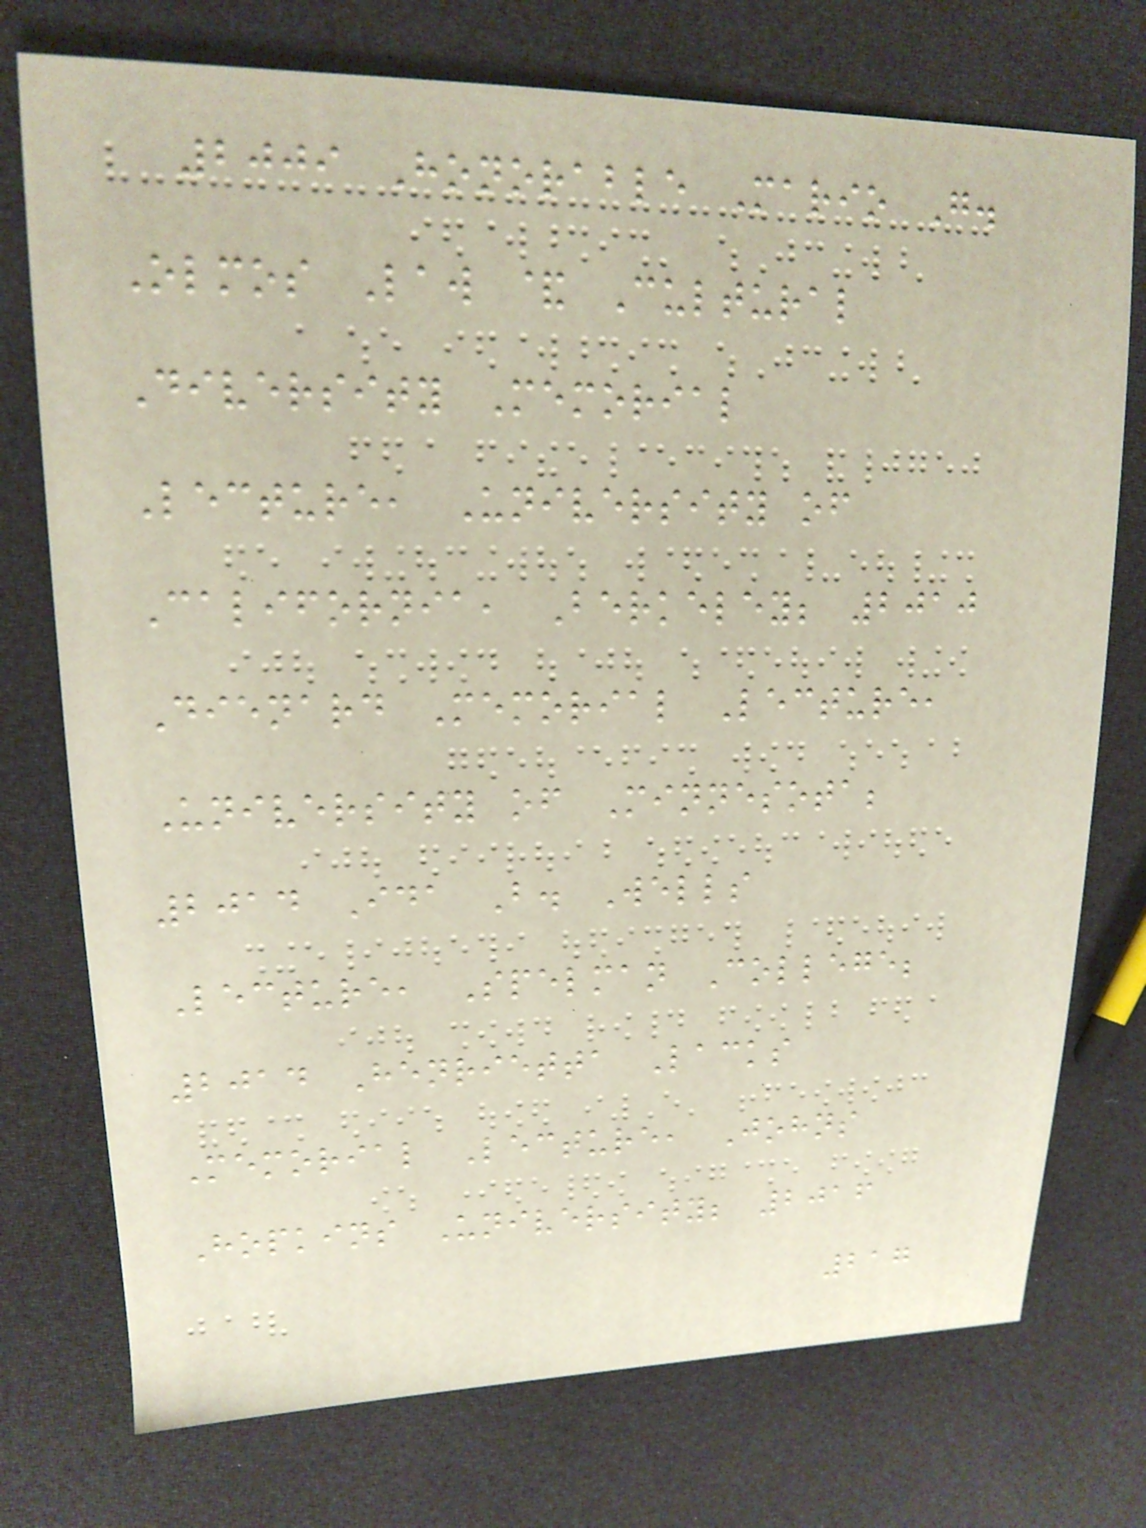2009 Honorable Mario G.
Olmos Law & Cultural
Diversity Memorial
Lecture, University of
California, Berkeley; 2010
Dienard Memorial Lecture,
University of Minnesota;
2014 Ida B. Wells
Lecture, Spelman College;
2014 Henrietta Lacks
Memorial Lecture, Johns
Hopkins University; 2016
217
